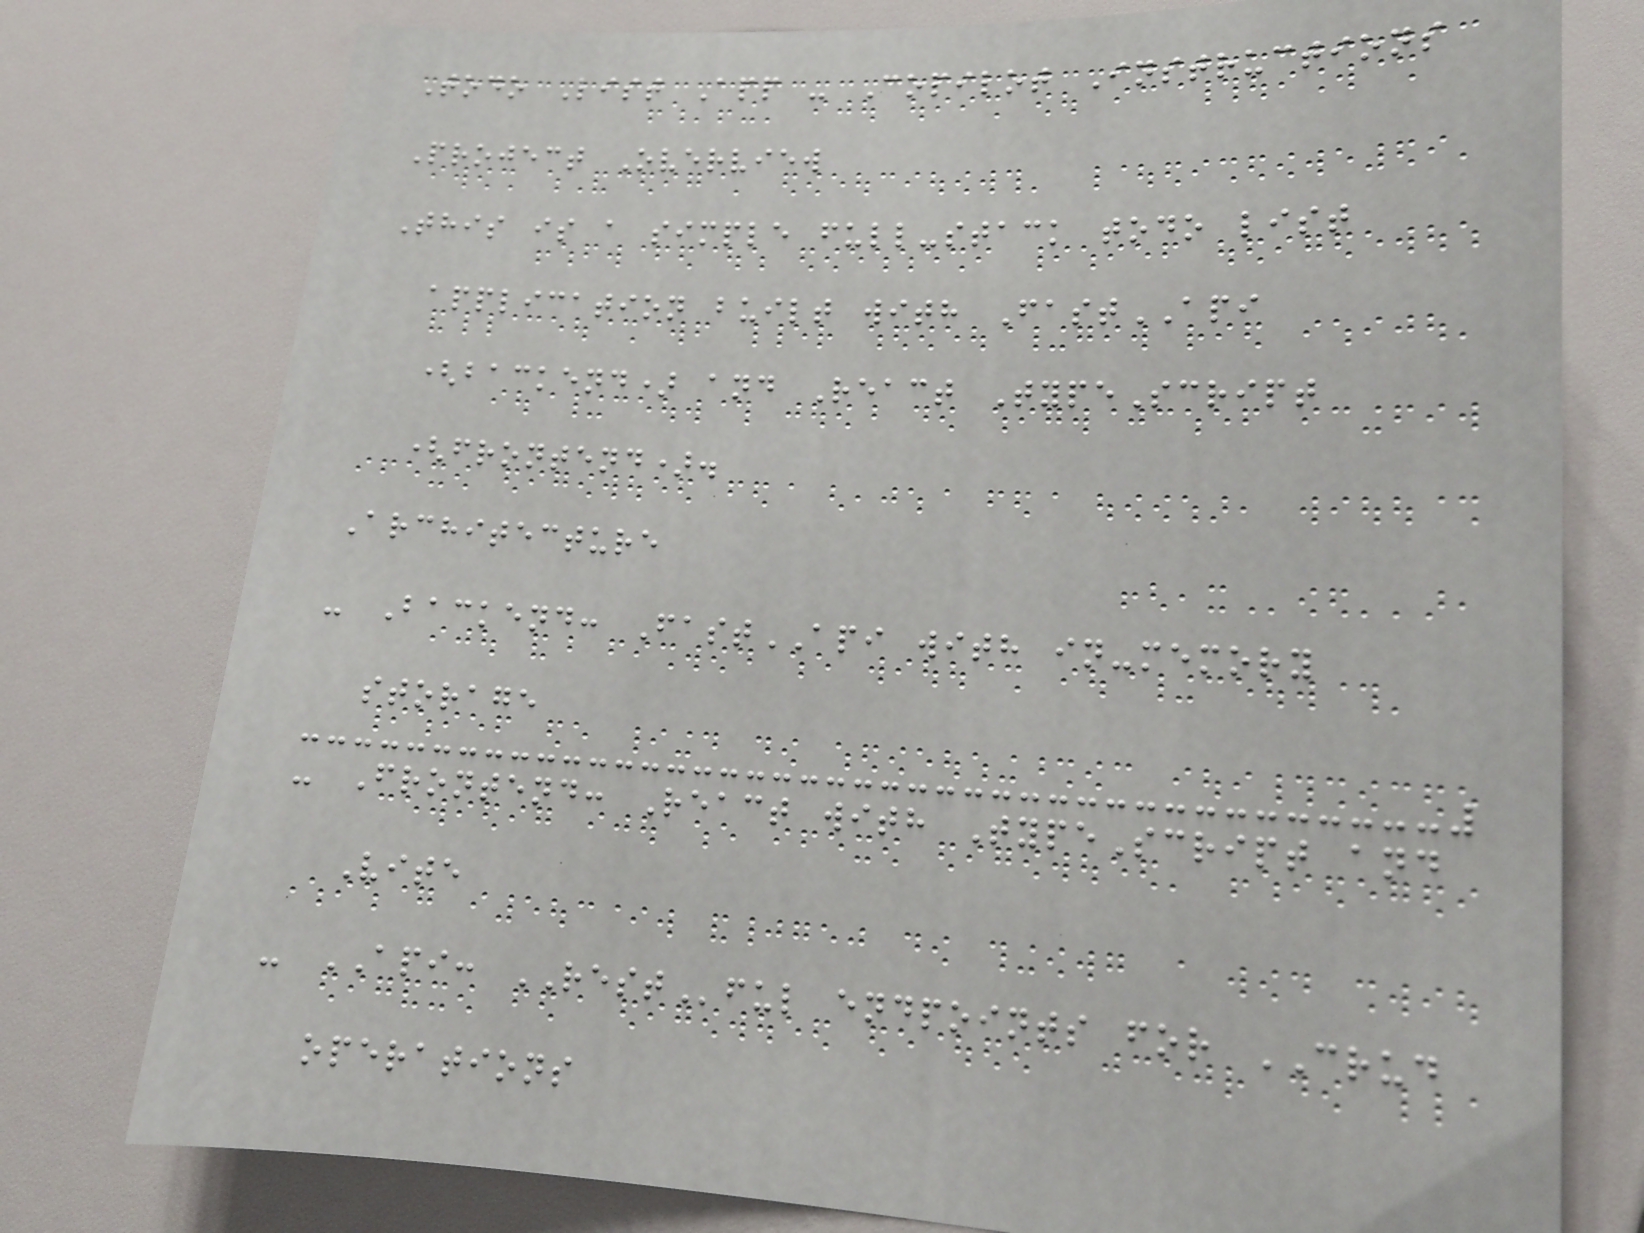Todo List App - Copilot Instructions
Project Overview
This is a simple full-stack todo list
application built with FastAPI
(backend) and React TypeScript
(frontend).
Architecture
- Backend: FastAPI with in-memory
storage
- Frontend: React with TypeScript and
Vite
- API: RESTful endpoints for CRUD
operations
